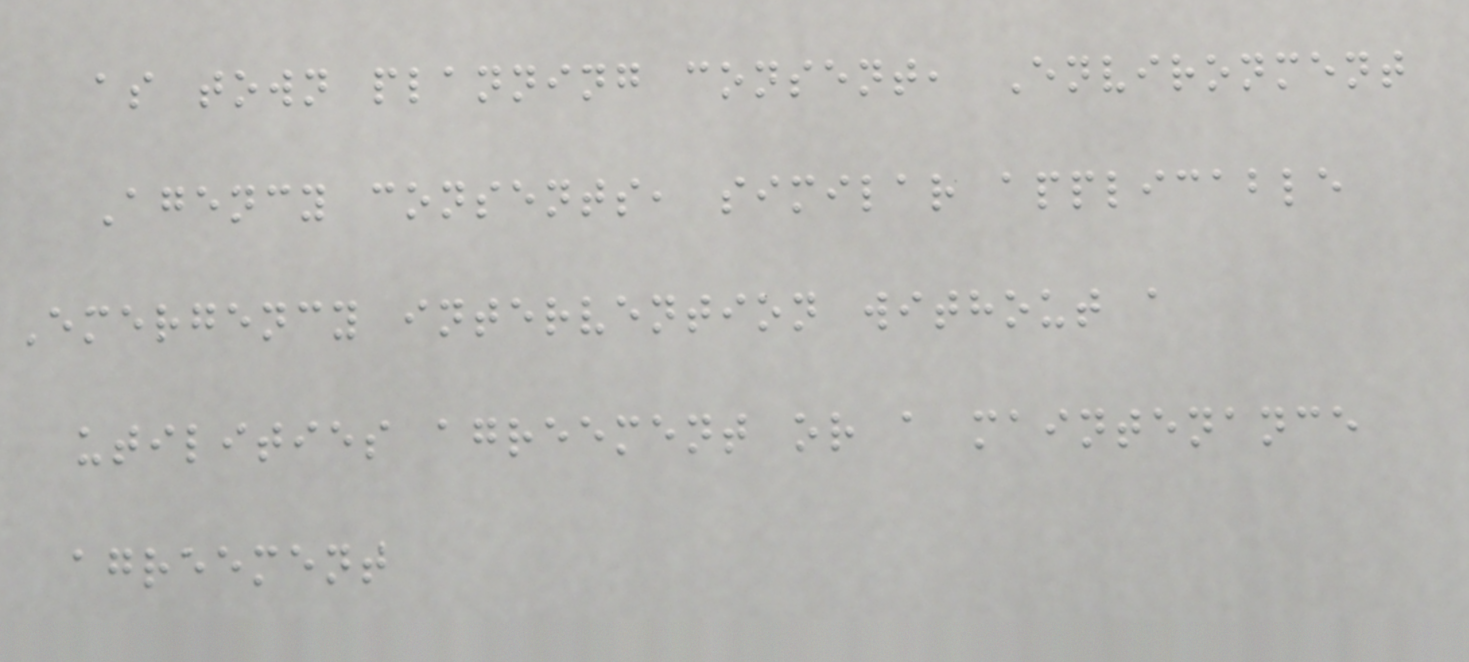as town planning consent, Environment
Agency consents, similar applicable
Emergency intervention without a
utilities agreement or a maintenance
agreement
